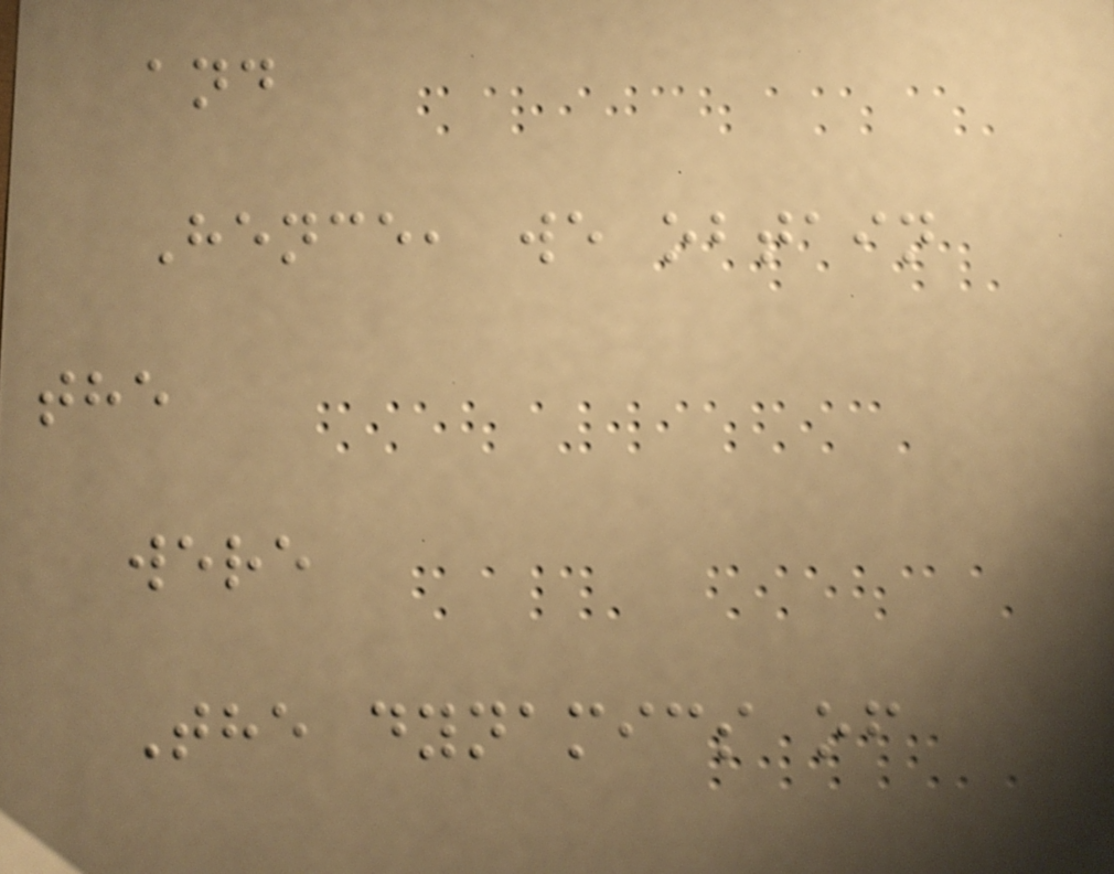and
Hence, we obtain
the
were
The dynamics of
